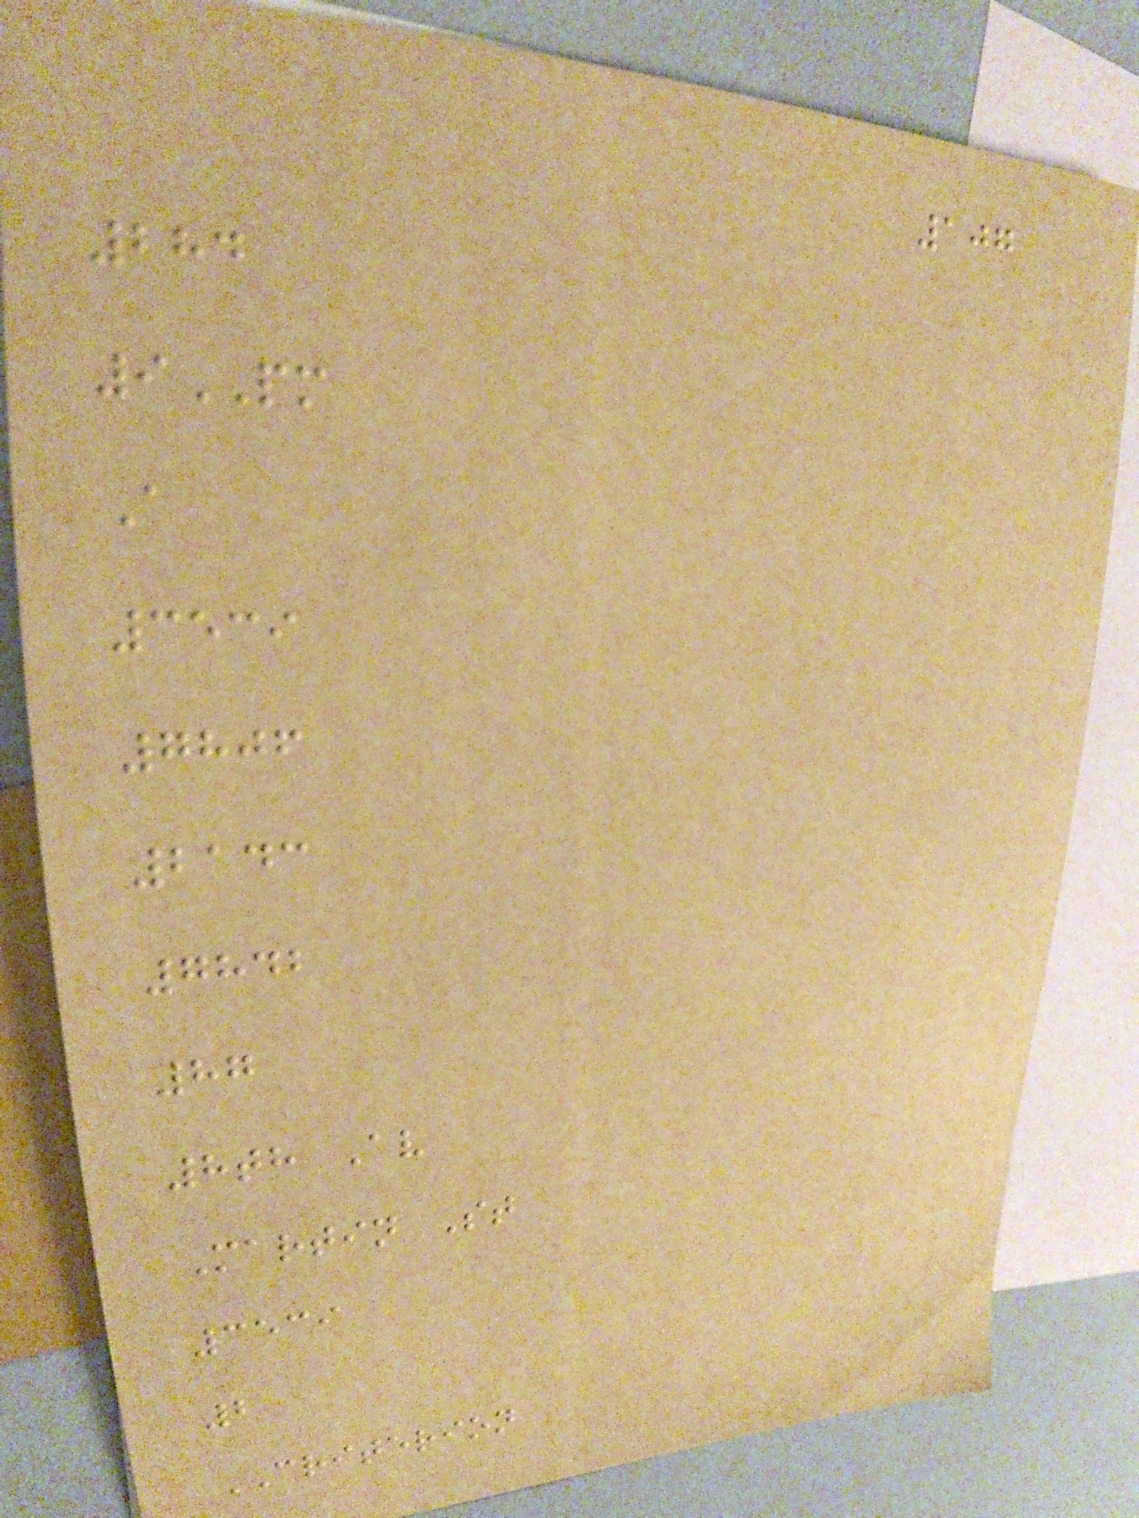107
284
9PM
A
3539
7806
2143
7842
87
8th Av
Martin St
3539
2
CRITERION
